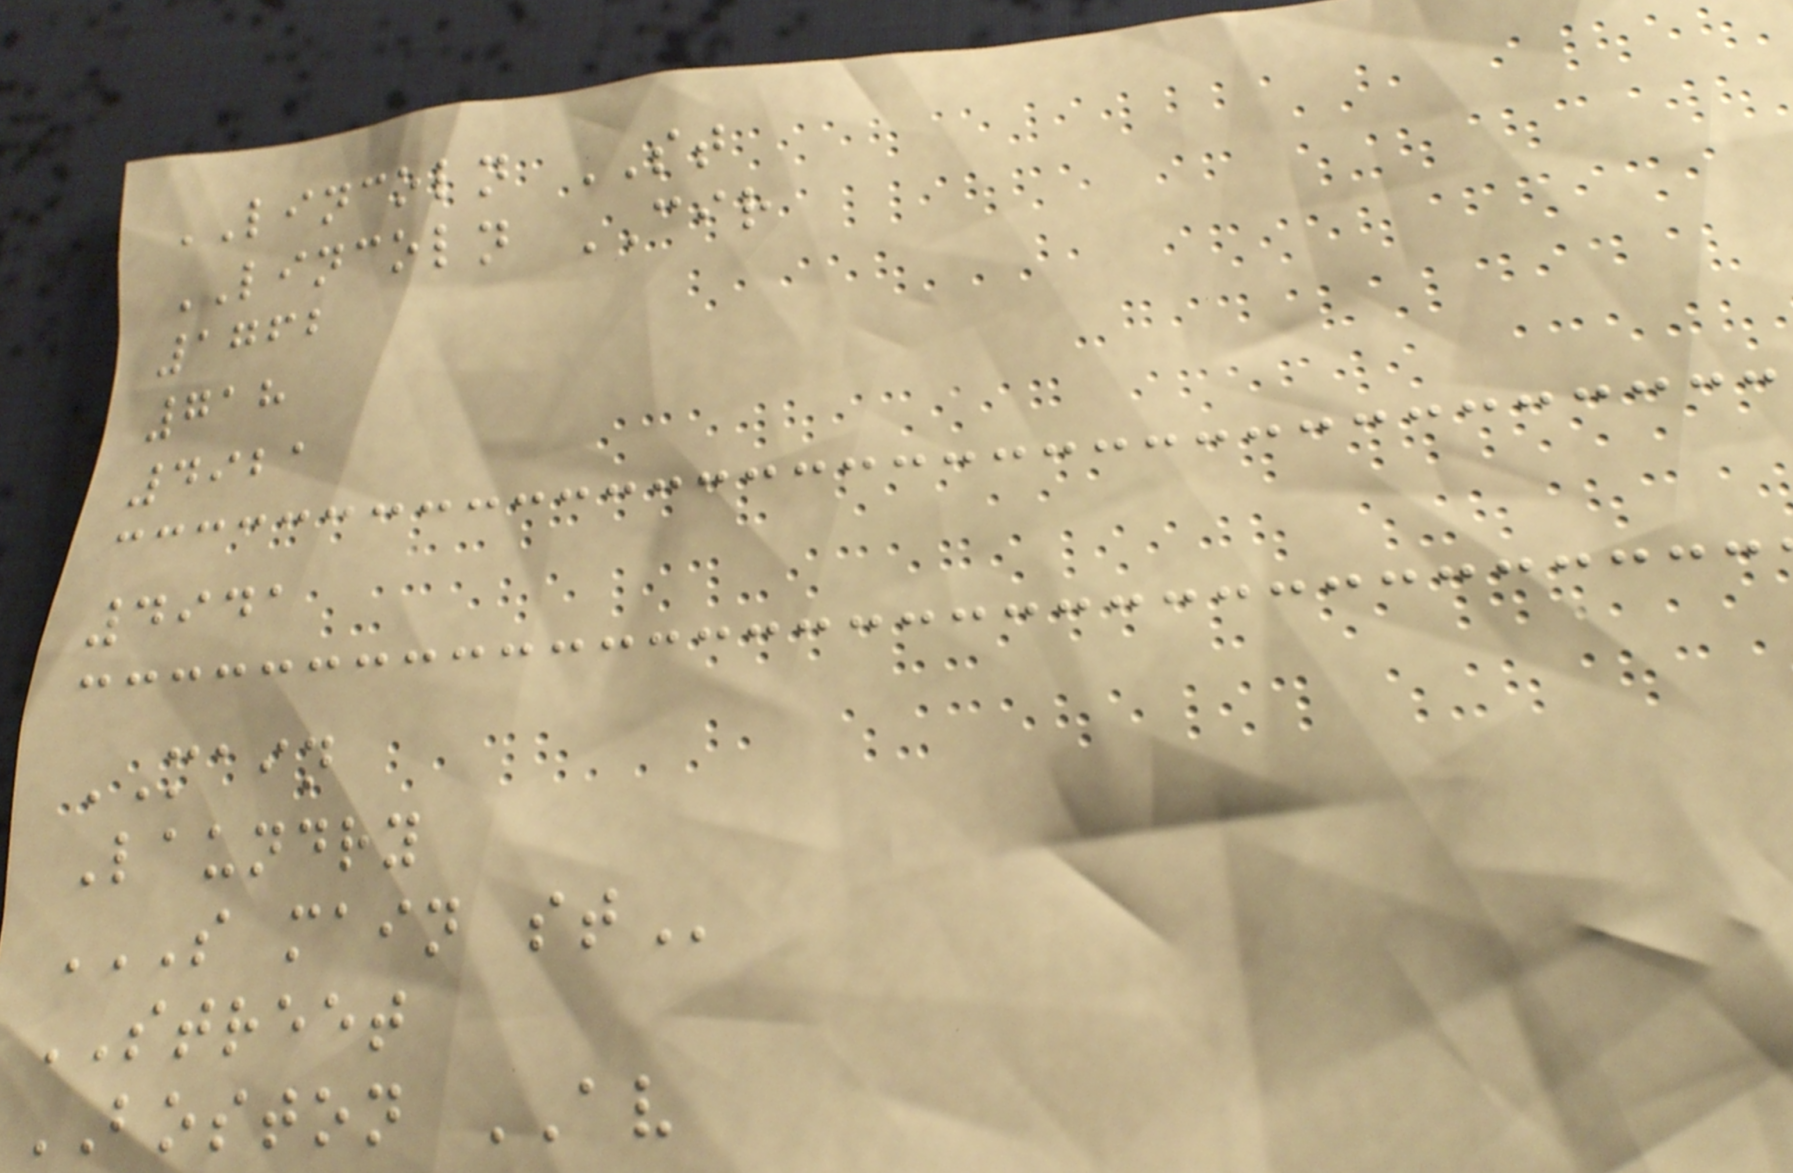LINCOLN ST
LINCOLN CIR
1762
718
4921
4941
MAIN
Laundry
S MAIN ST
STREET
BOSTON AV
